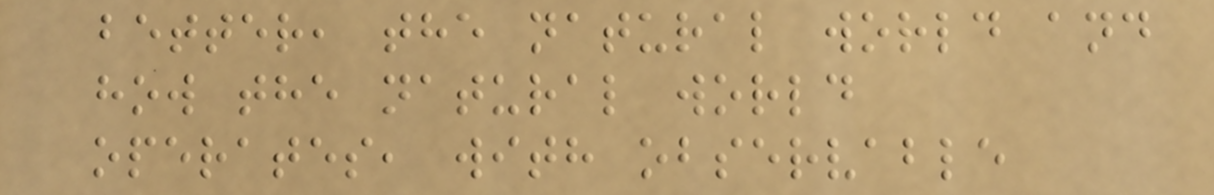better, the natural world and
how the natural world
operates, with observable
